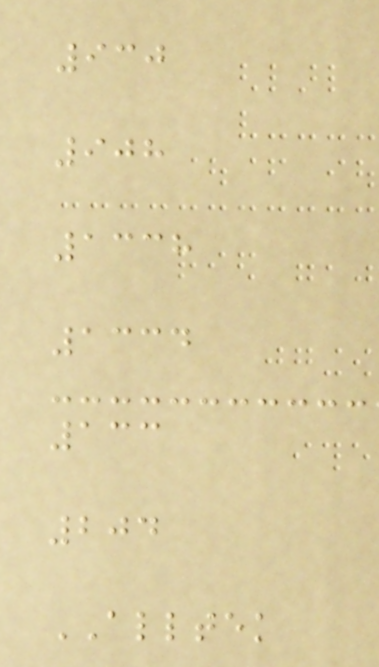930
908
1338
1334
133
204
ALLTEK
